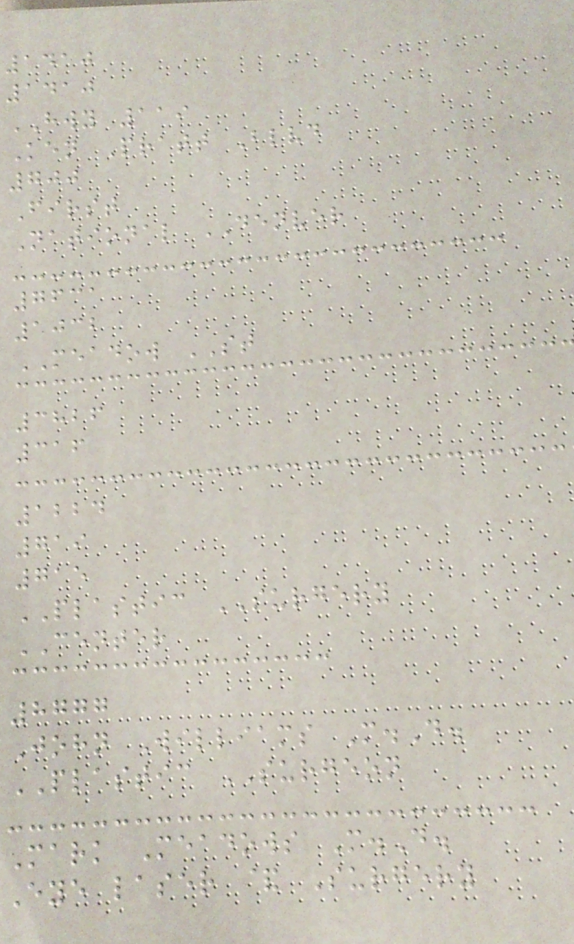1410
1410
HWY 119
Ken Pratt Blvd
700
First
National DENVER
7631
1032
MEADOW ST
3826
316
1224
719
715
PLASTIC SURGERY
CENTER
8777
John Williams M.D.
PLASTIC SURGEON
Mark Meadows M.D.
Eye laser & Surgery
